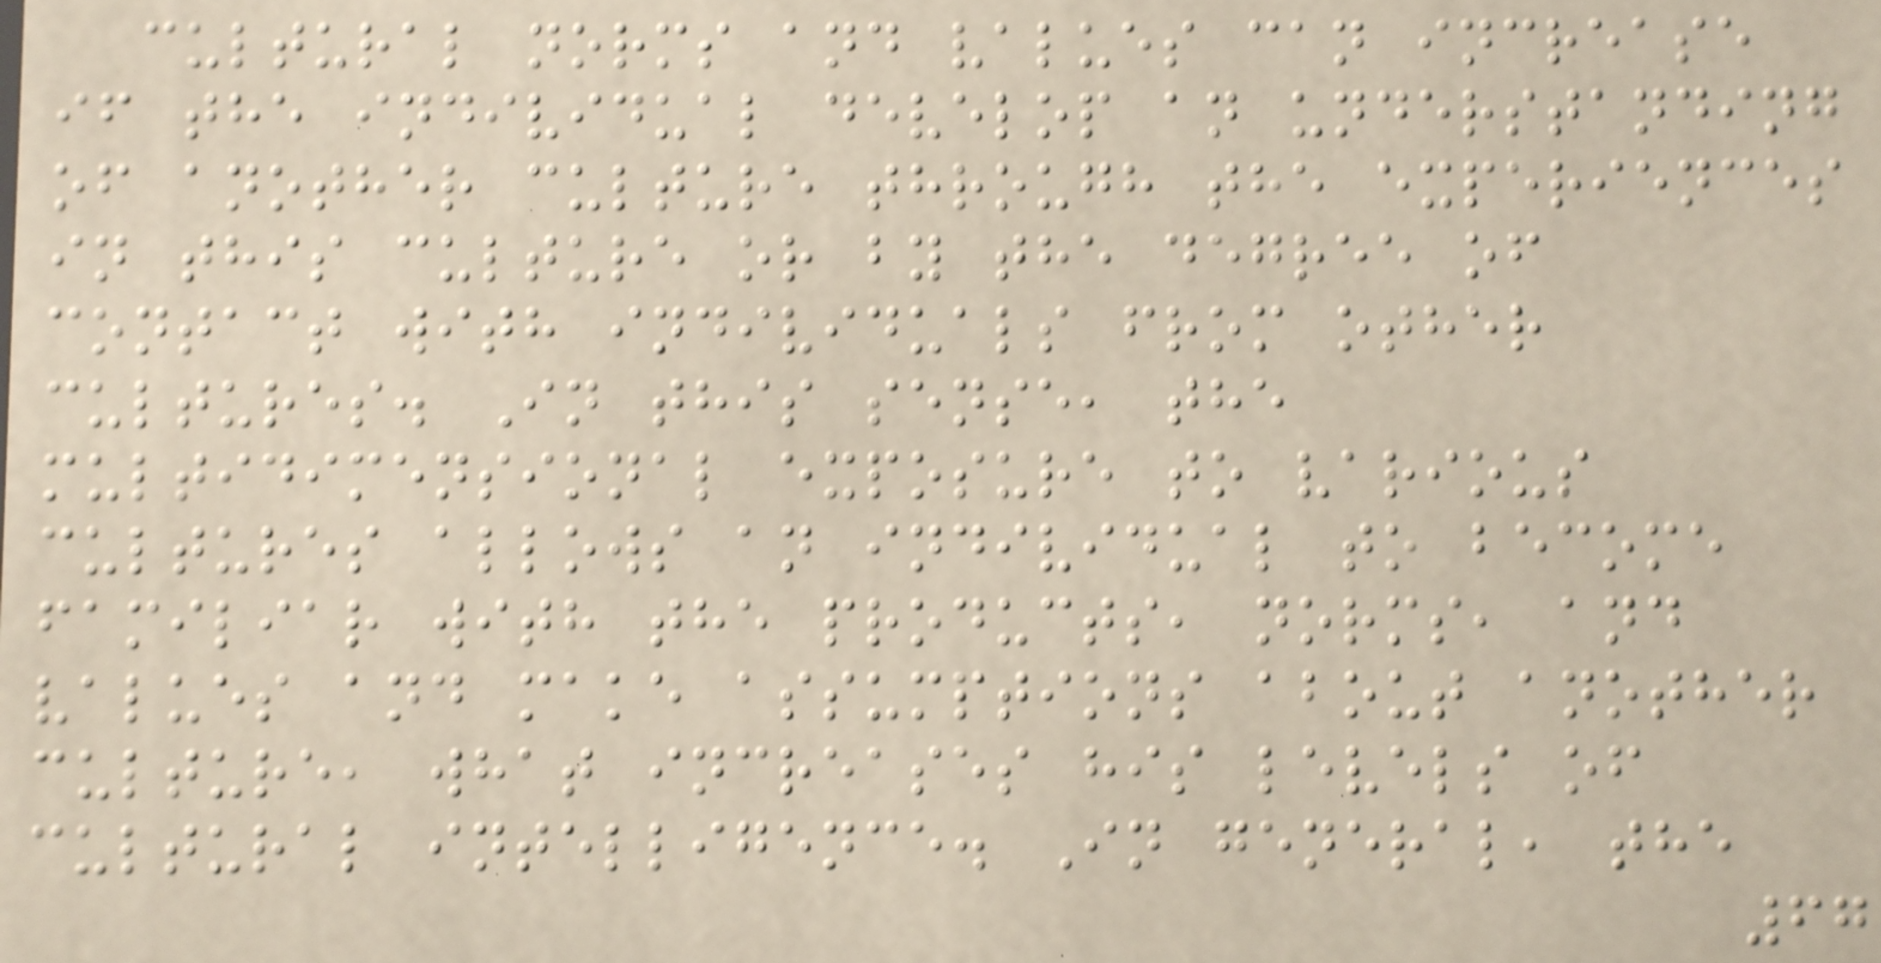cultural norms and values can increase
if the individual develop an understanding
of another culture through the experiences
in this culture or by the degree of
contact with individuals from other
cultures. In this sense, the
multidimensional exposure to various
cultures allows an individual to become
familiar with the products, norms, and
values and make assumptions about another
culture, what increases his levels of
cultural intelligence. In general, the
67
